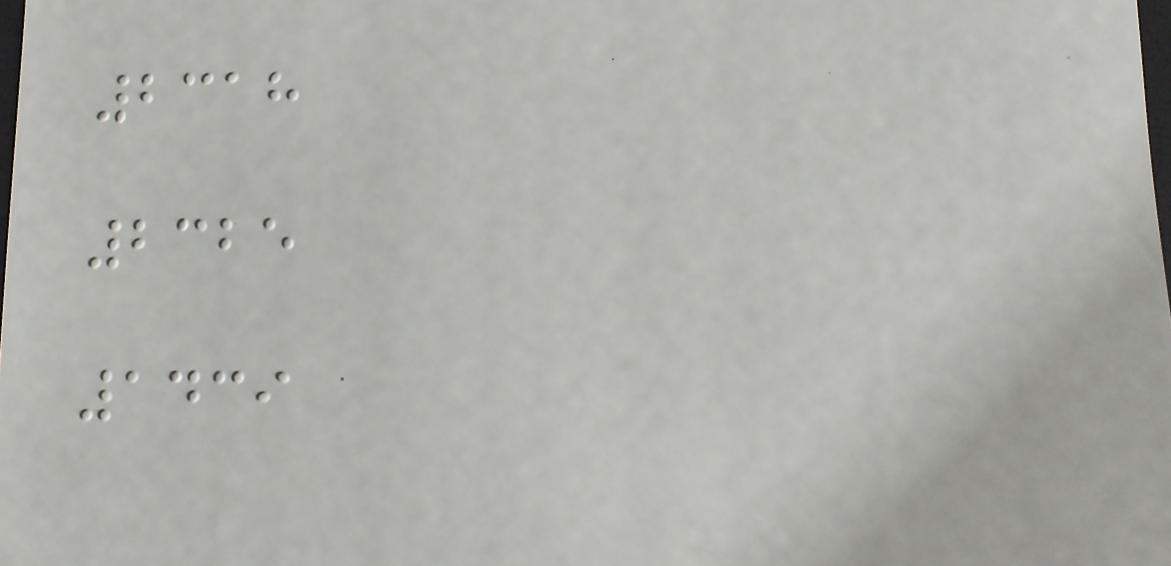2318
2325
1439
